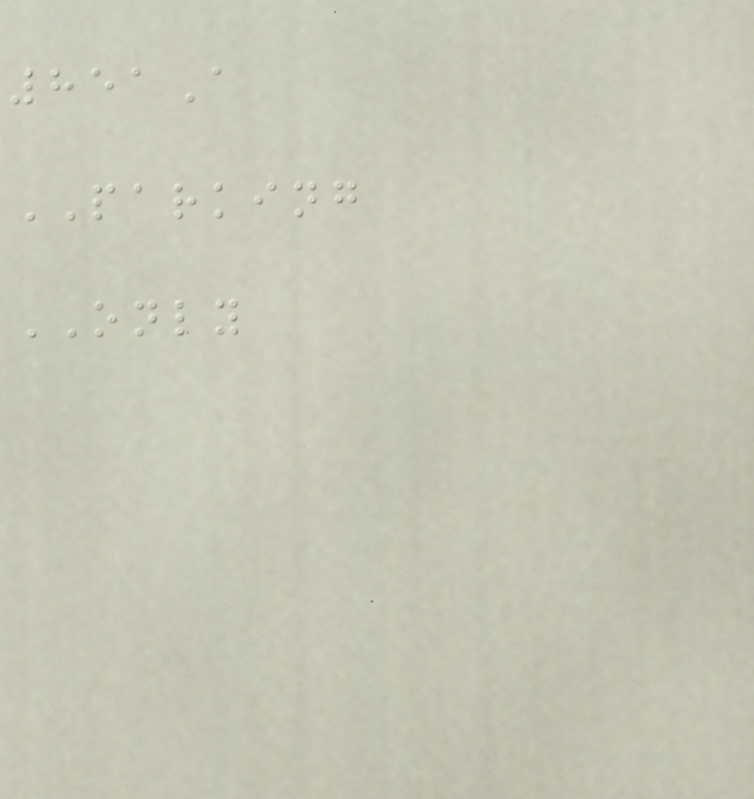851A
PARKING
ONLY
